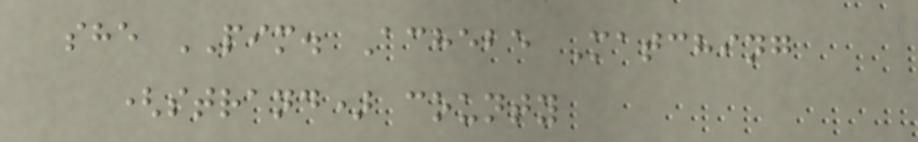she PIM. Achebe Matching
(strand) county
